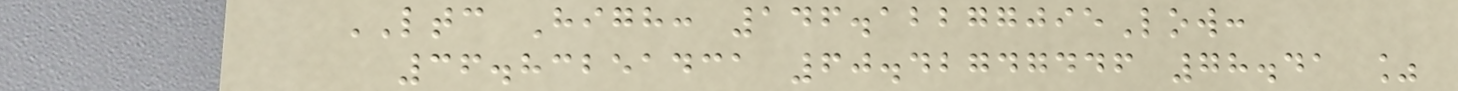LTC High: 146.12277095Low:
36.83251431 60.42747446 78.41 %
